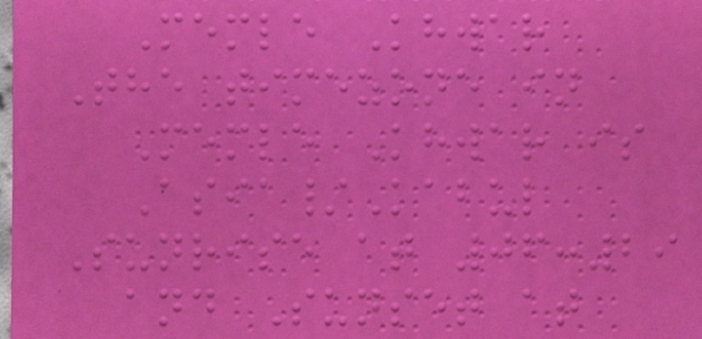Memle Khwar
The timezone in
Memle Khwar is
Asia/Kabul
Sunrise at 06:29
and Sunset at
